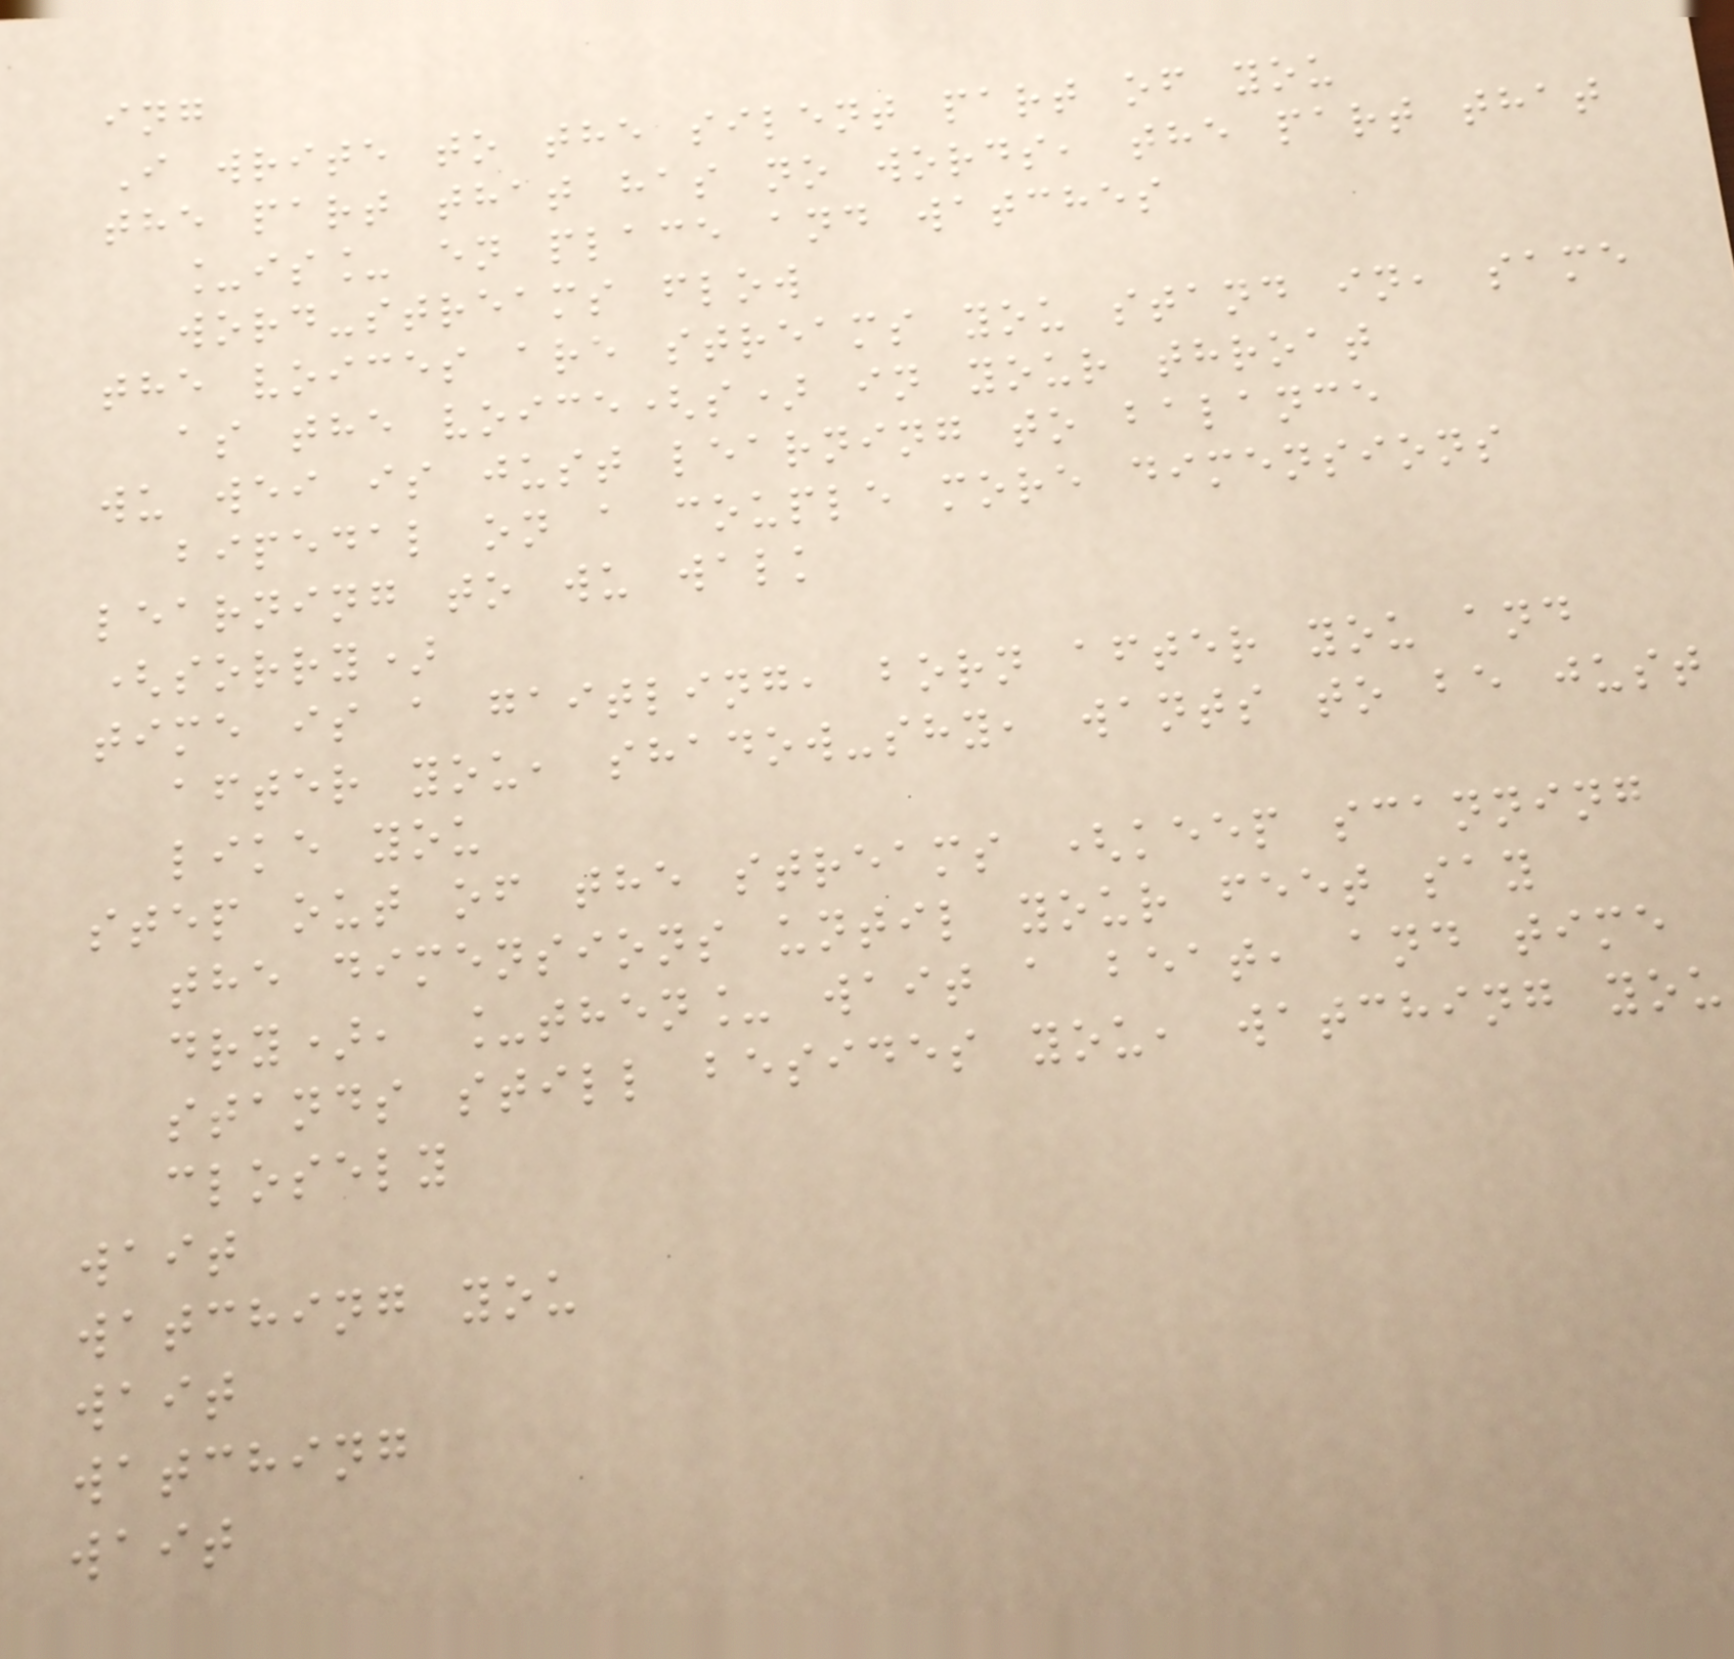ing
I write to the silent part of you
the part that has no words, the part that
_is_ en place and watches
word-streams flow
the voices are streams you stand in, same
as the voice(s) in your throat
wu wei is just learning to balance
bipedal on a couple more dimensions
learning to wu walk
(sorry)
time is a gaitling, born after you and
after you, shadow-shy, wants to be just
like you
step out of the streams (keep scanning
the dimensions until your feet say
dry), _then_ wait a beat, and time
stands still besides you, watching you
closely
wait
watching you
wait
watching
wait
